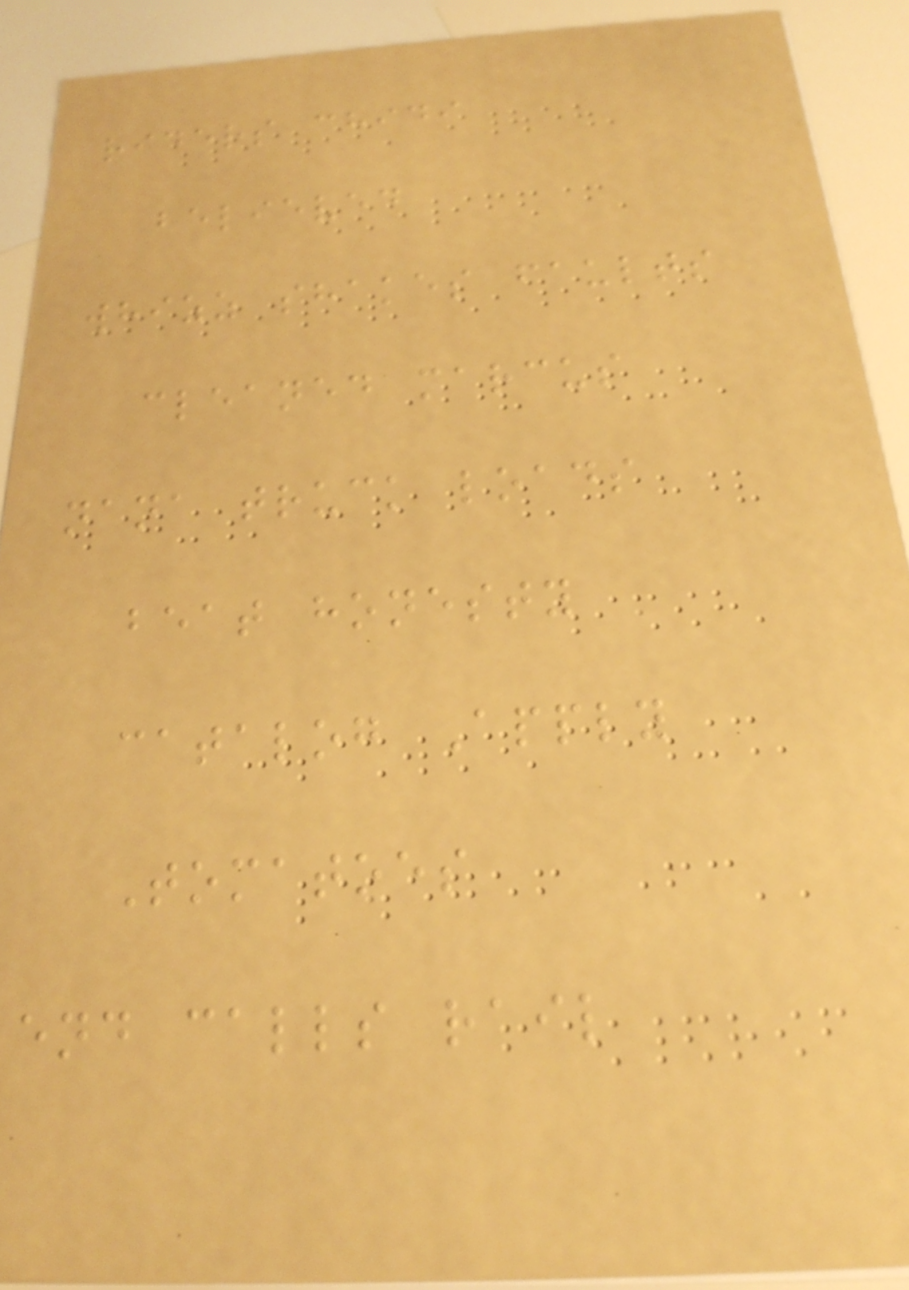riders chidi
believed
whizz shakes faults
cleaned marcus
nana truck loads
beat honesty
catalog Apply
Tomatoes
end calls rail
